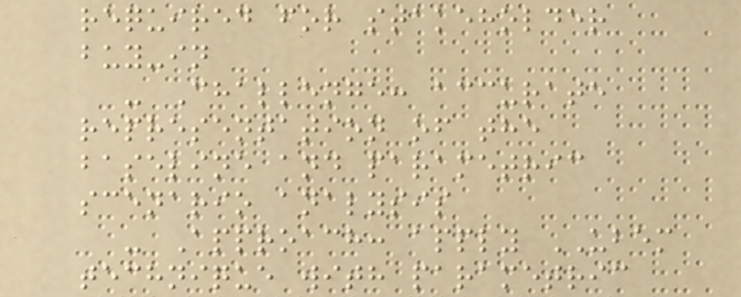required for stakeholder
buy-in
- Challenge: accurate
representation of the
baseline and parametric
scenario analysis
- Approach: apply UBEM
technique with parametric
